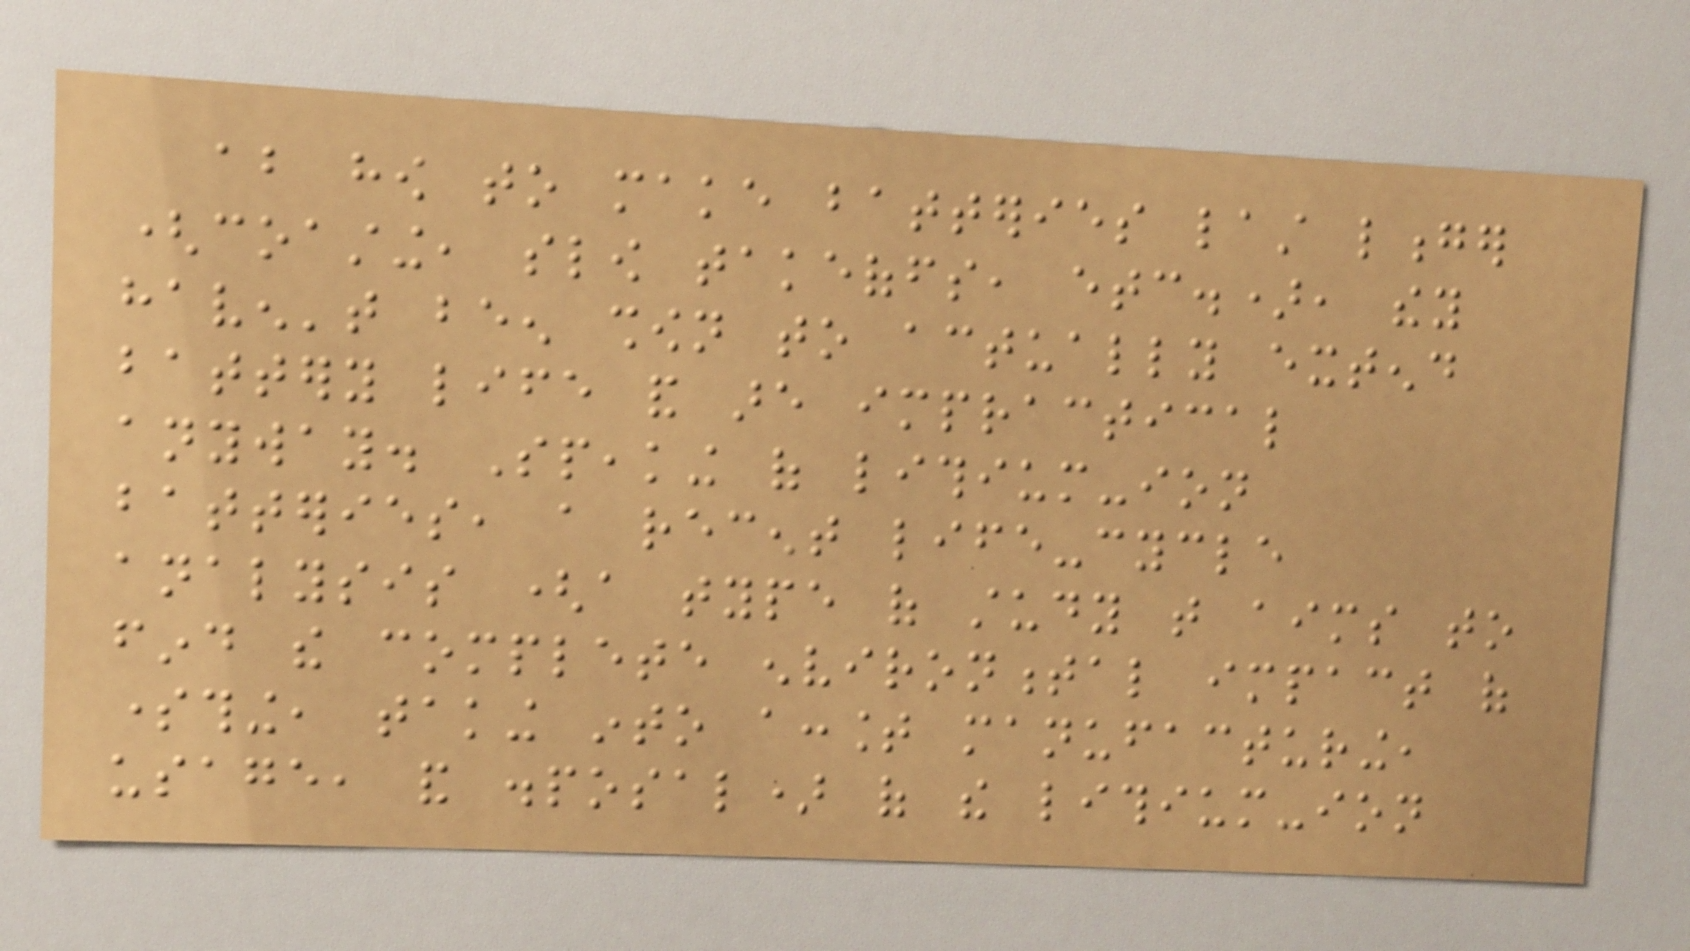about how to make batteries last longer
(coasting, slow takeoffs, etc.), they
haven't been shown to actually extend
battery life and are impractical
anyway. Speaking of lithium-ion
batteries, a recent life-cycle
analysis (a type of study that aims to
find the complete environmental impact of
something, taking into account manufacturing,
usage, and disposal) of the lithium-ion
